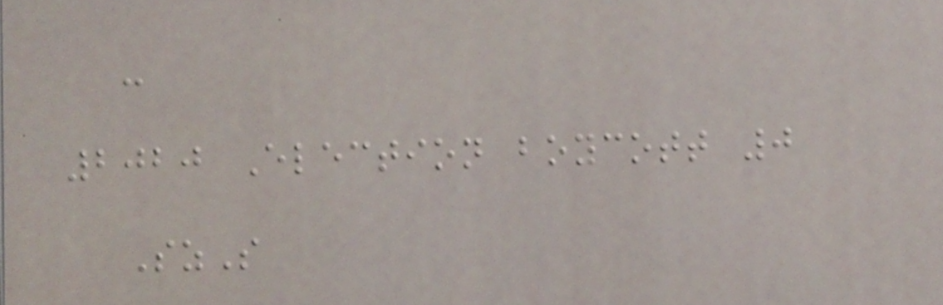-
2020 Election boycott 0
SzS
